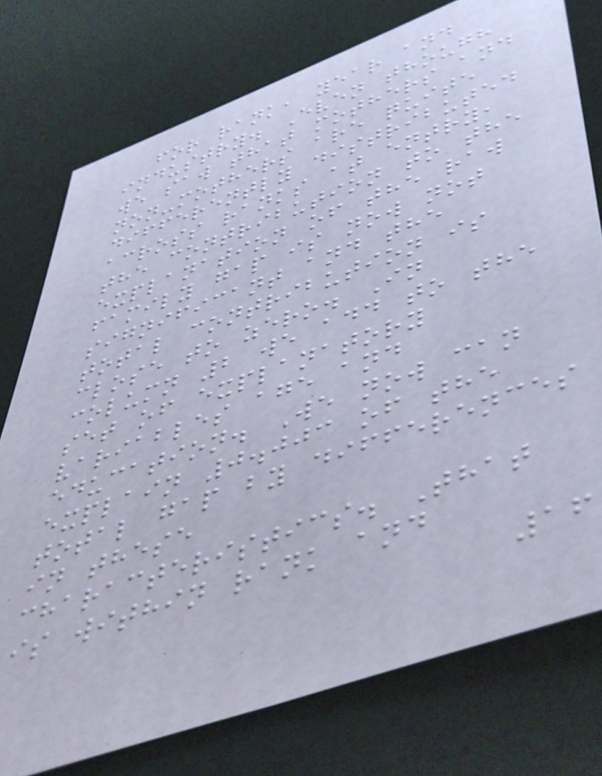for rank, year and
industry. Even though
we saw that mothers and
non-mothers are quite
differently distributed
across ranks at entry,
the contribution to the
explanation of the raw
family gap is now not
significant and the
total contribution is
close to zero. In
column 2 we add to the
set of explanatory
variables age and
education. We now can
explain 0.003 of the
total gap by differences
in these
characteristics. That
is within rank and
16
